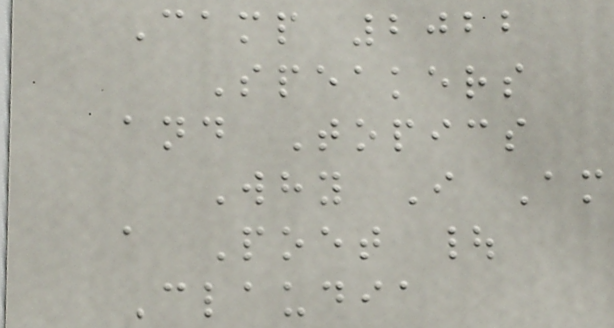Camp 2022
Speakers
and Topics
Why I Am
a Poet |
Claudia
